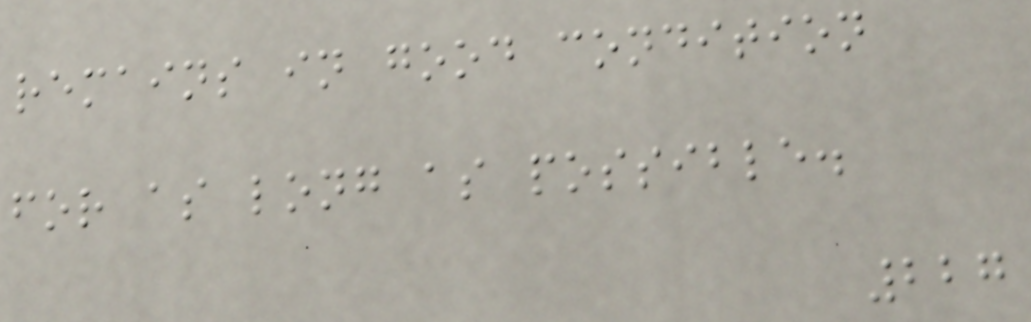remains in good condition
for as long as possible.
227
